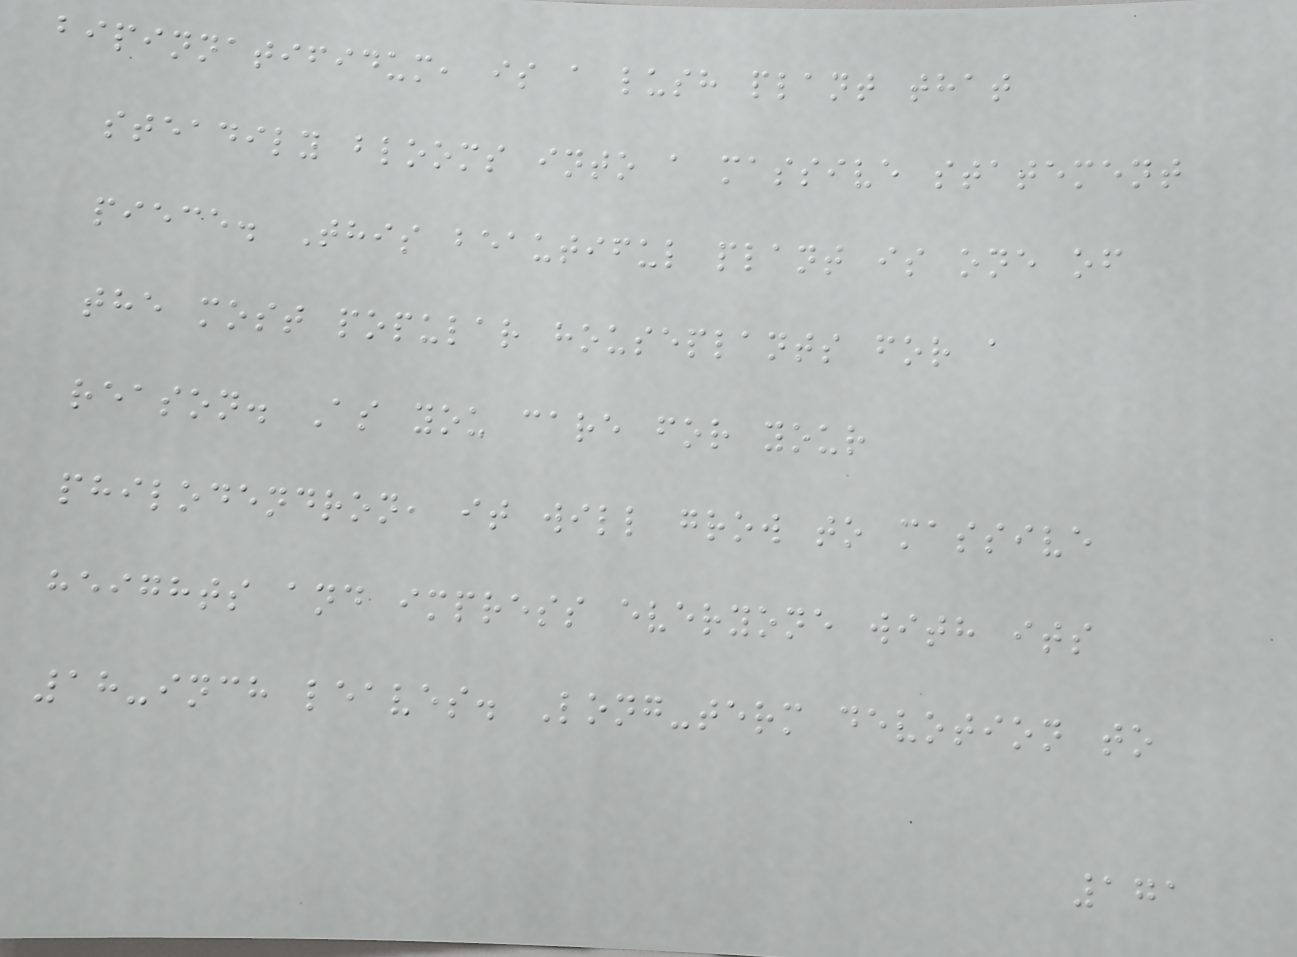bipinnatifidum, is a lush plant that
steadily blooms into a massive statement
piece. This beautiful plant is one of
the most popular houseplants for a
reason. As you care for your
philodendron, it will grow to massive
heights and impress everyone with its
18-inch leaves. Long-term devotion to
171
